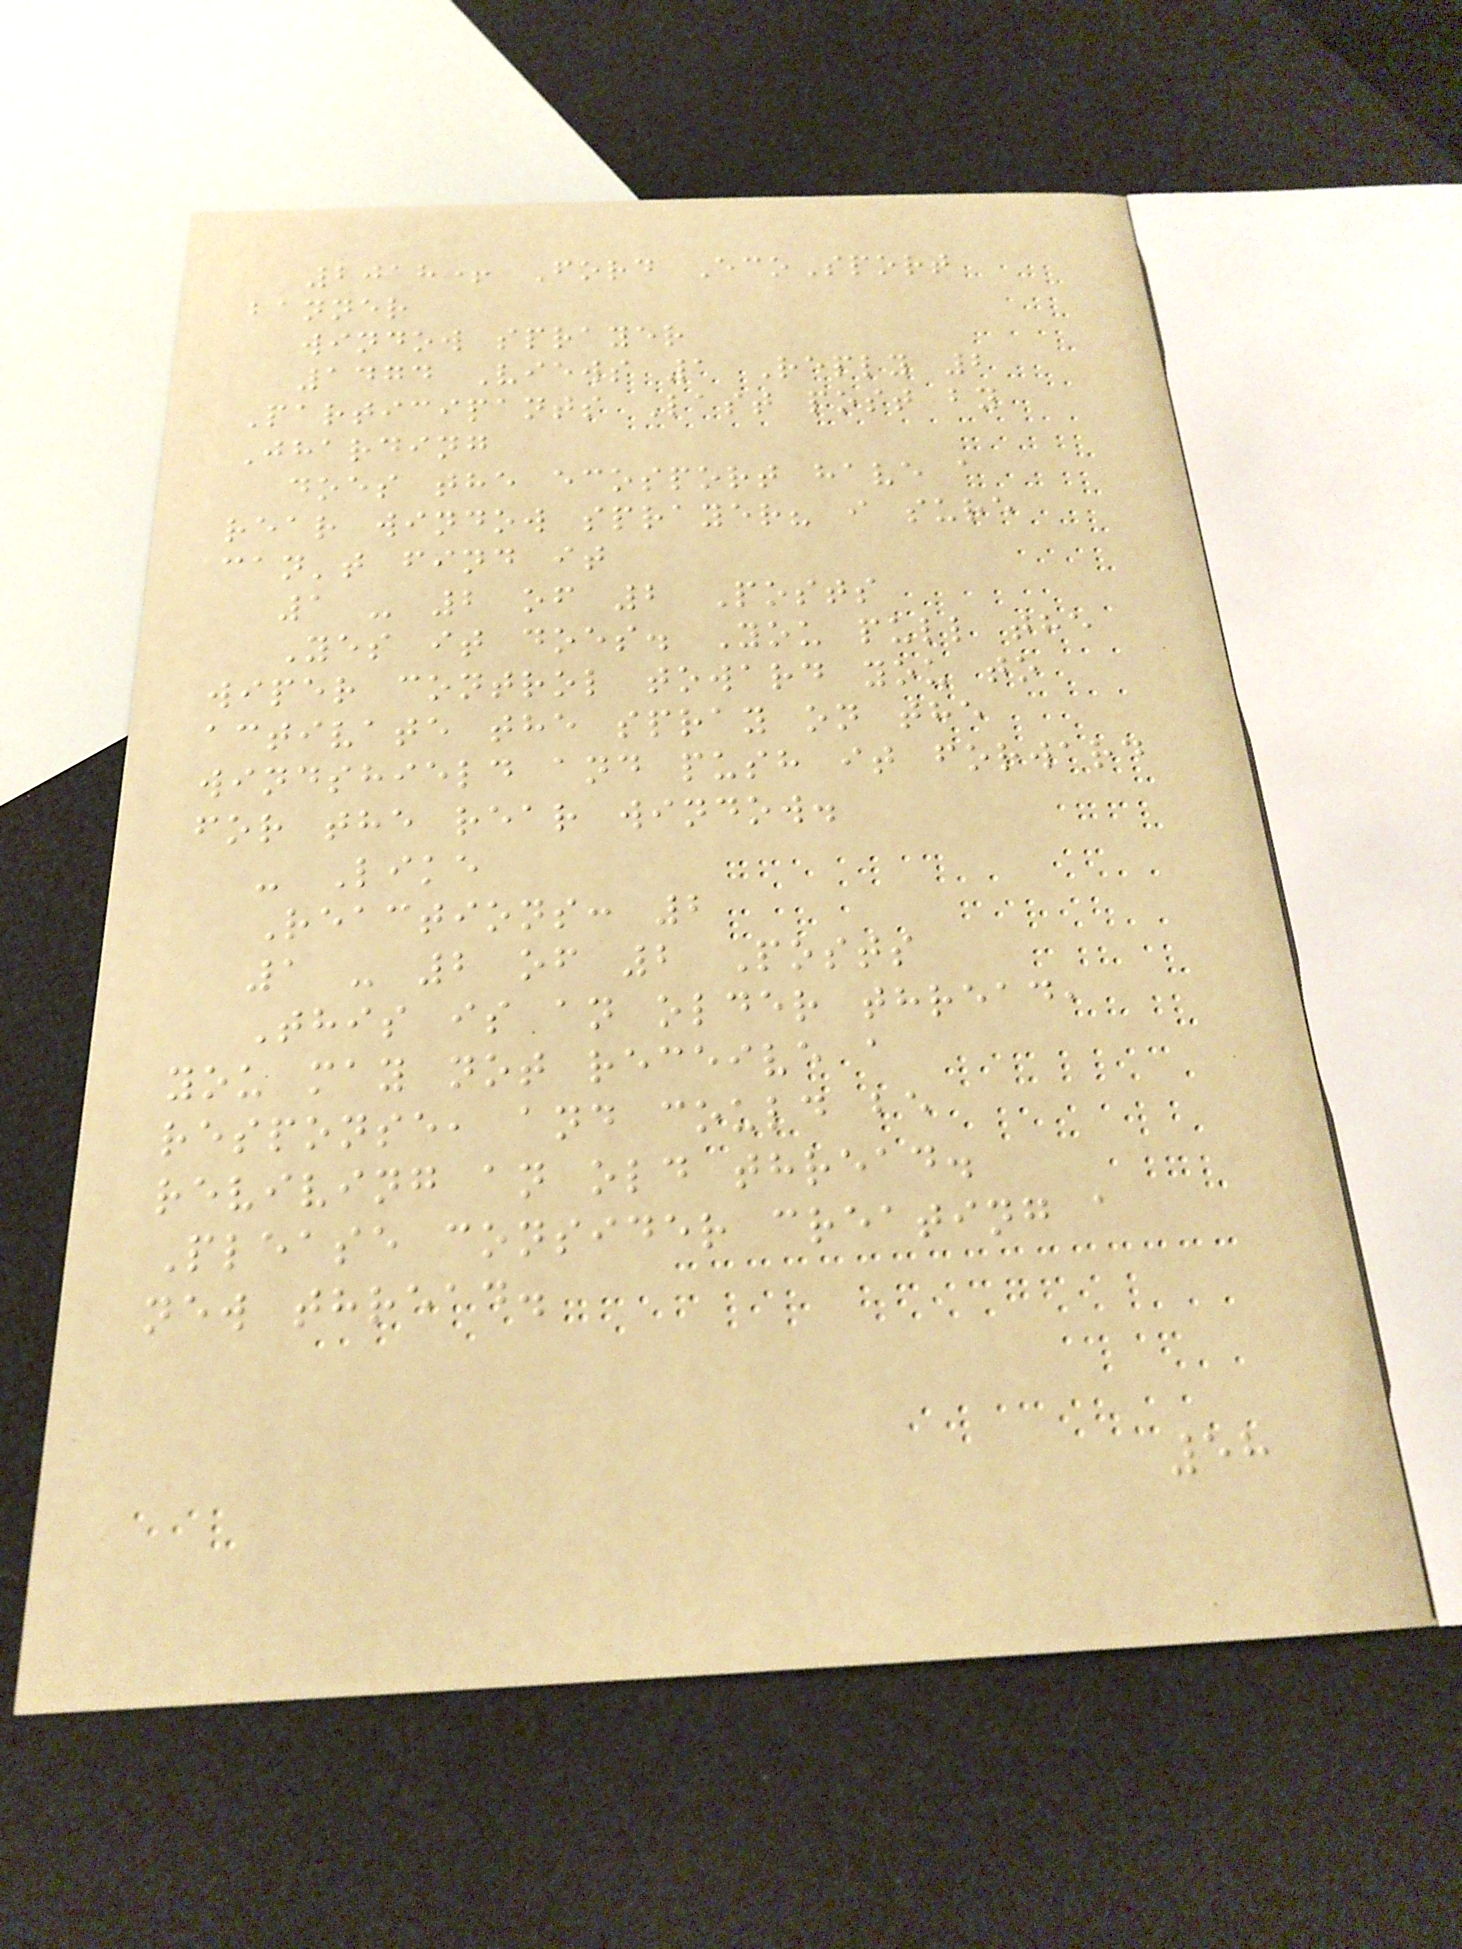2018+ Ford EcoSport
banner
window sprayer
1474 Views 1 Reply 2
Participants Last post by
Jharding
does the ecosport have a
rear window sprayer? i sure
can't find it
1 - 2 of 2 Posts
Yes it does. You pull the
wiper control toward you to
activate the spray on the
windshield and push it forward
for the rear window.
- Like
Reactions: 2
1 - 2 of 2 Posts
This is an older thread,
you may not receive a
response, and could be
reviving an old thread.
Please consider creating a
new thread.
58
